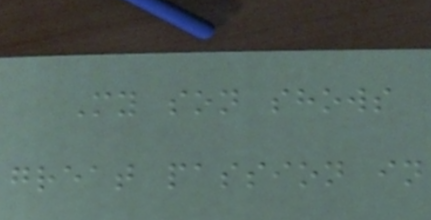My son shows
great passion in
